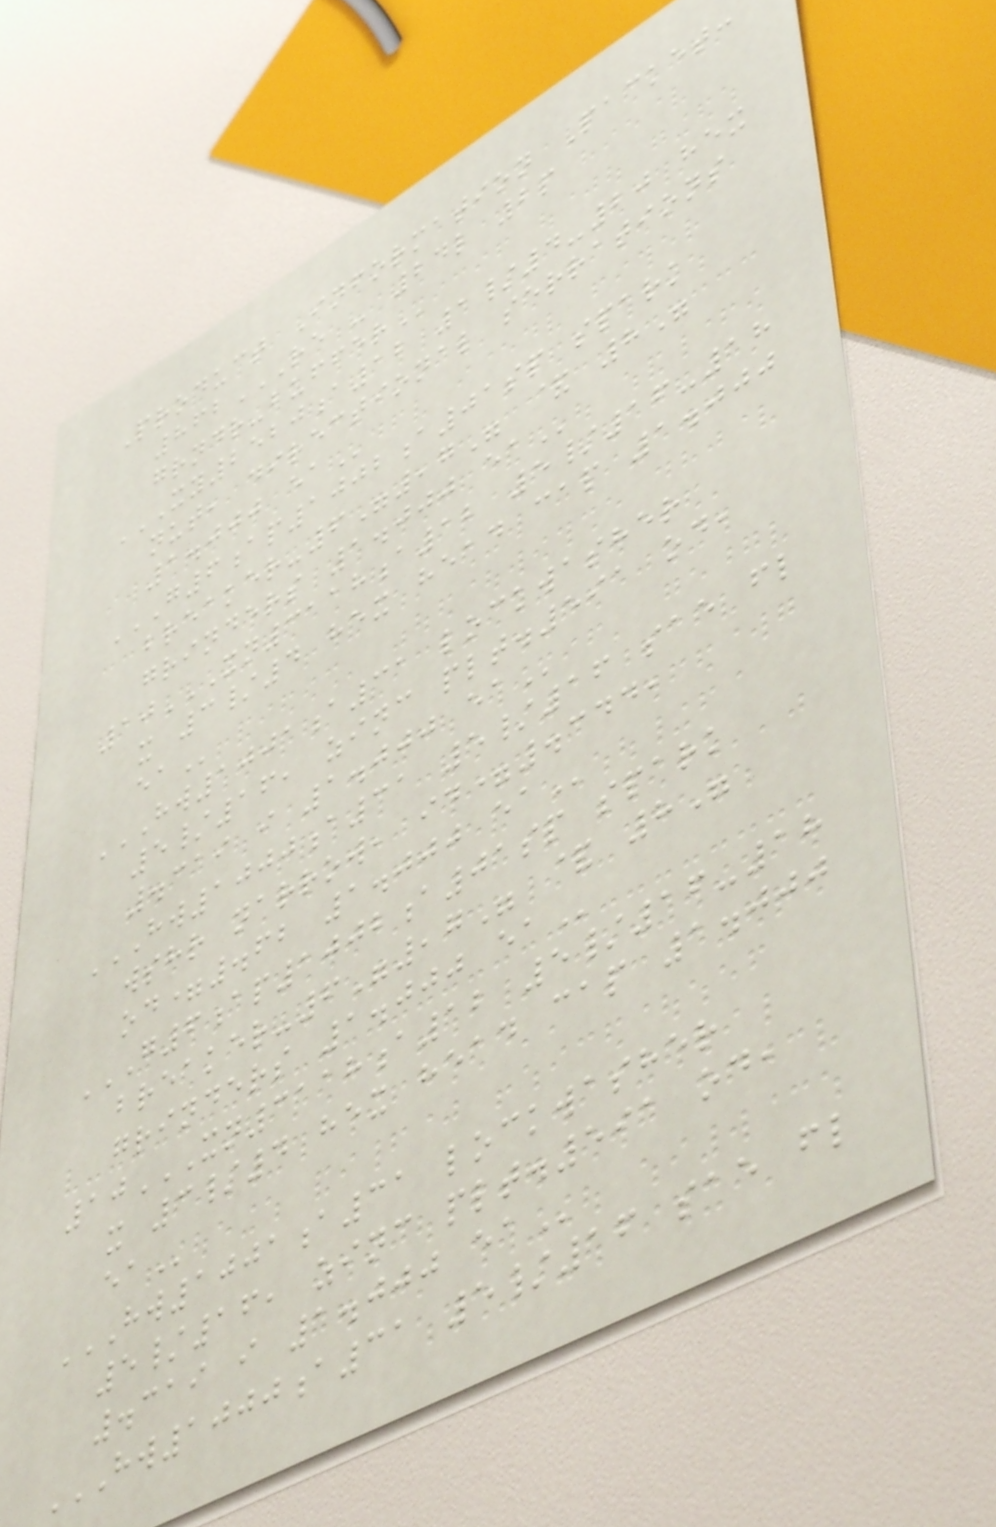Product Information Packet:
862RE - 24L 2P
GRNDR-BUFFER
XY2520A12 1/4-20 HEX
NUT, DIRECTIONAL SERRATIONS
1.000 EA
G6AP1002A01SP SPARK
BREAKER-6",7" & 8"
GRINDERS 1.000 EA
10XN3118A12 5/16-18
X 3/4 HEX HEAD CAP 1.000
EA
HW1001A31 LOCKWASHER
5/16, ZINC PLT.591 OD,
.319 I 1.000 EA
HW1000A31 5/16 SAE FL
WSHR NARROW, ID=.344,
OD=.62 1.000 EA
G6AP1002A01SP SPARK
BREAKER-6",7" & 8"
GRINDERS 1.000 EA
10XN3118A12 5/16-18
X 3/4 HEX HEAD CAP 1.000
EA
HW1001A31 LOCKWASHER
5/16, ZINC PLT.591 OD,
.319 I 1.000 EA
HW1000A31 5/16 SAE FL
